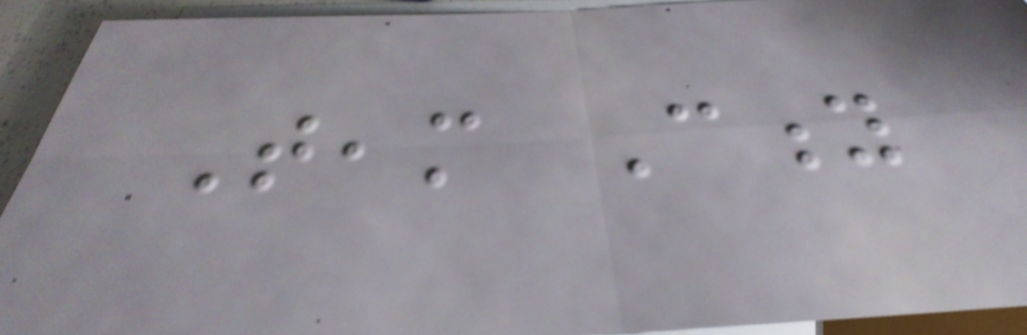Team City
